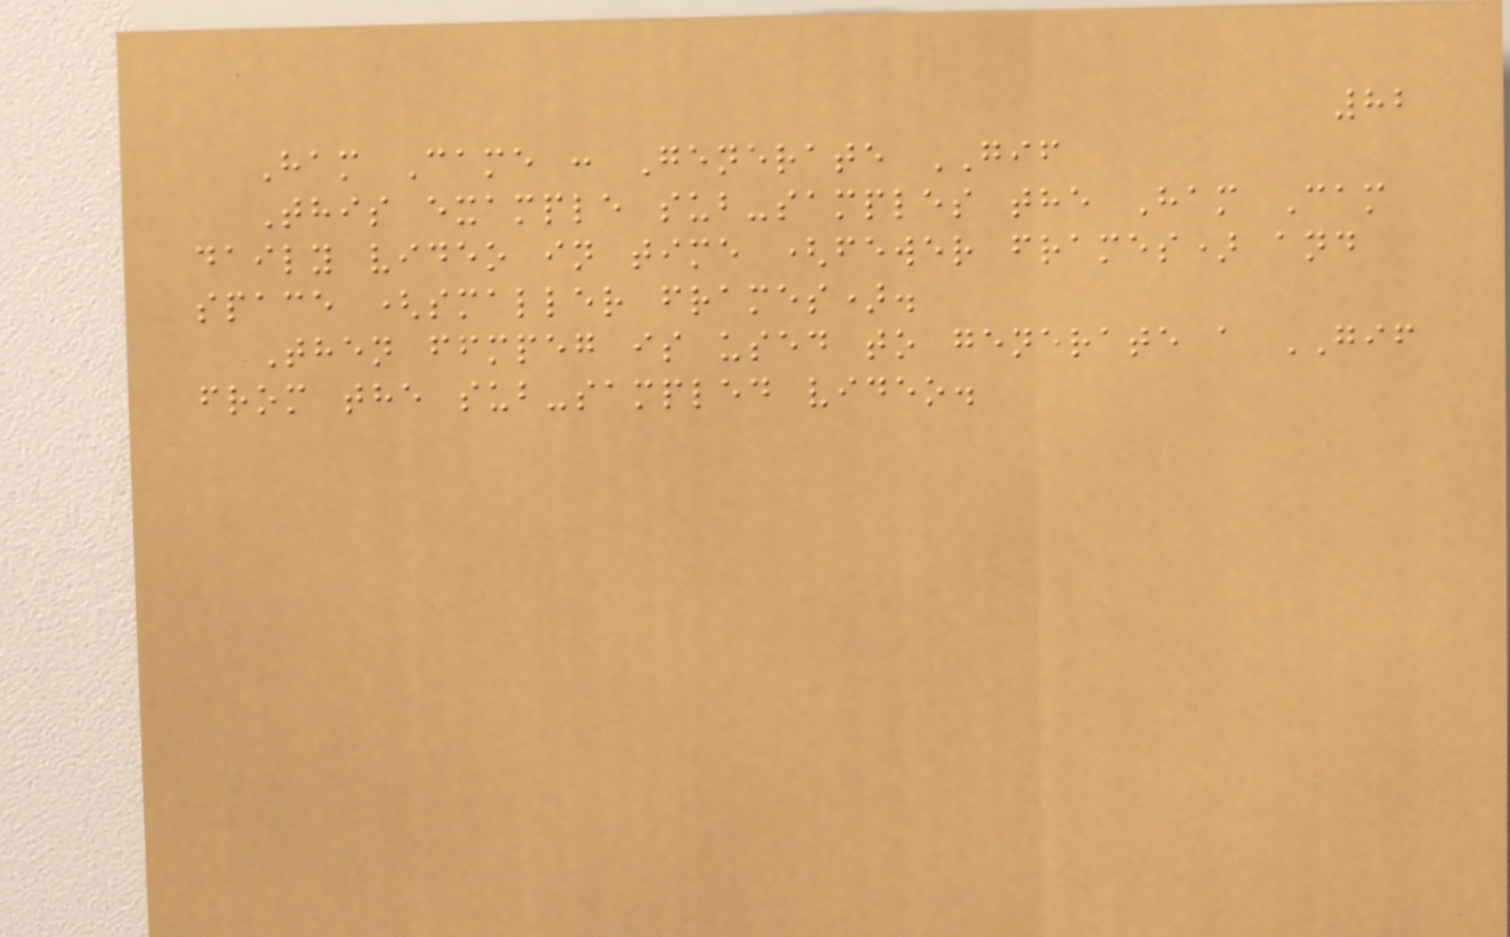82
Ham Came : Generate GIF
This example sub-samples the Ham Cam
daily video in time (fewer frames) and
space (smaller frames).
Then ffmpeg is used to generate a GIF
from the sub-sampled video.
